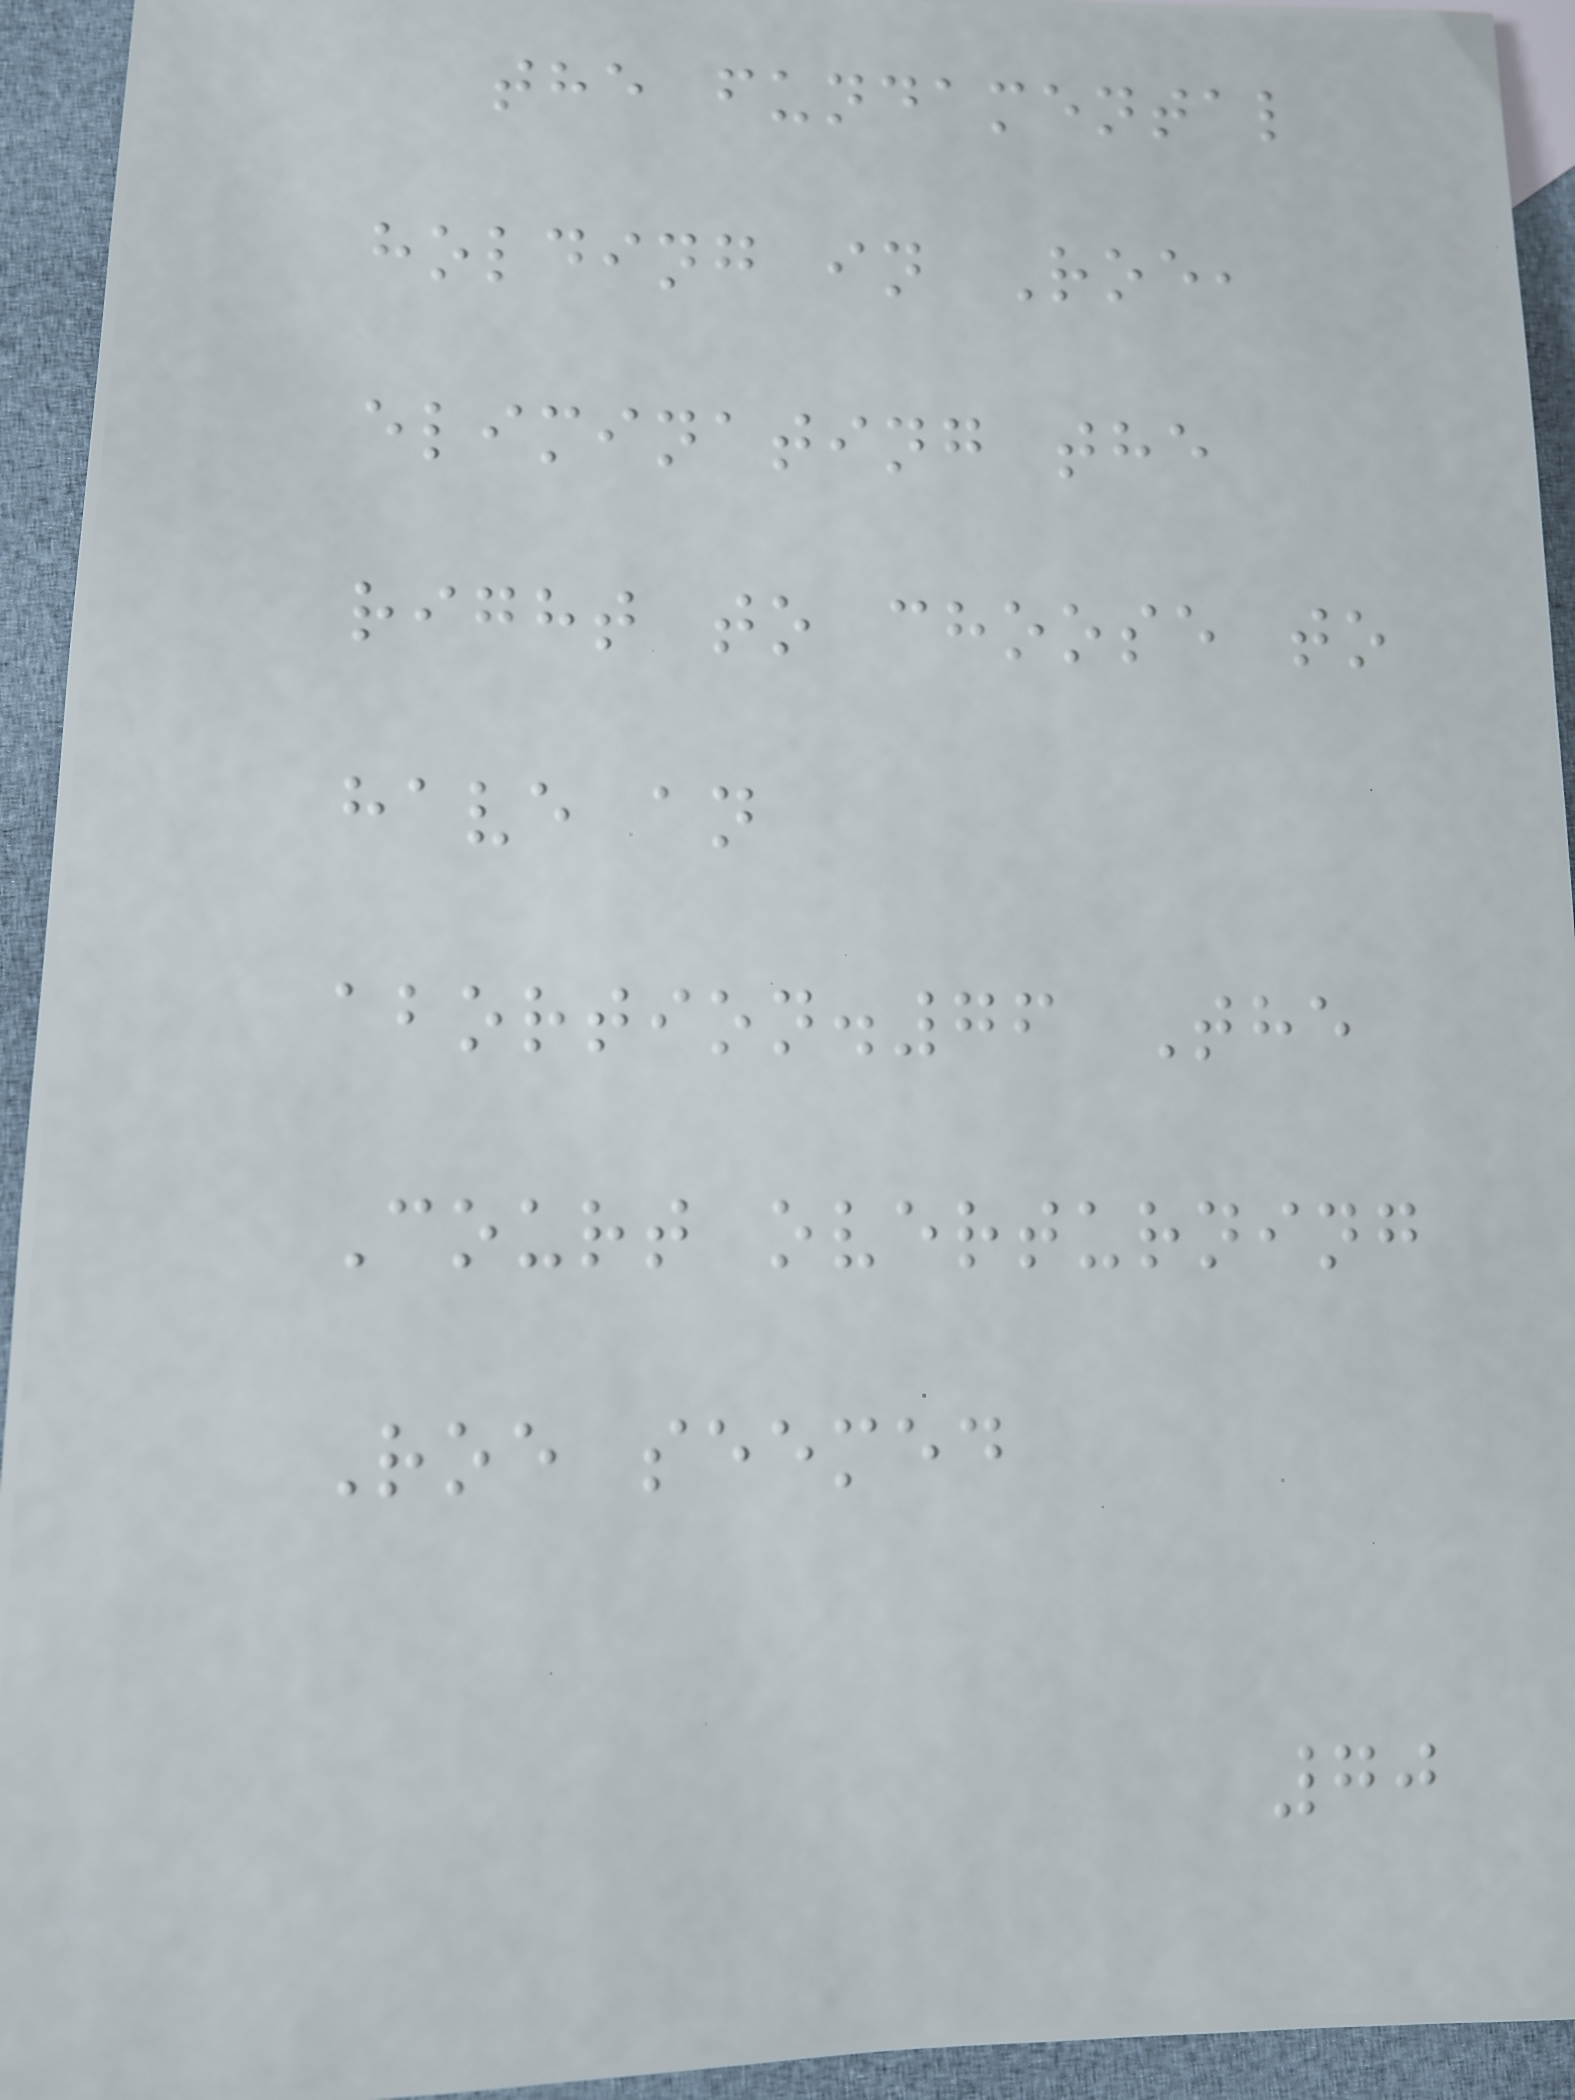the fundamental
holding in Roe,
eliminating the
right to choose to
have an
abortion.76 The
Court overturning
Roe seemed
70
